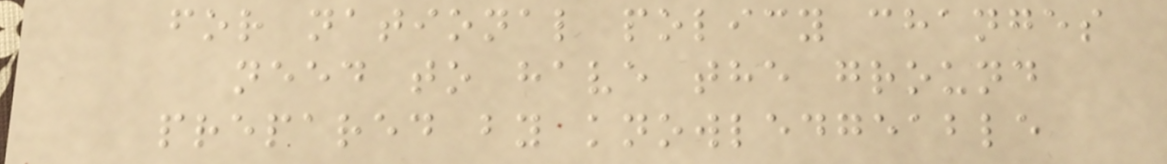for national policy changes
need to have the ground
prepared by knowledgeable
